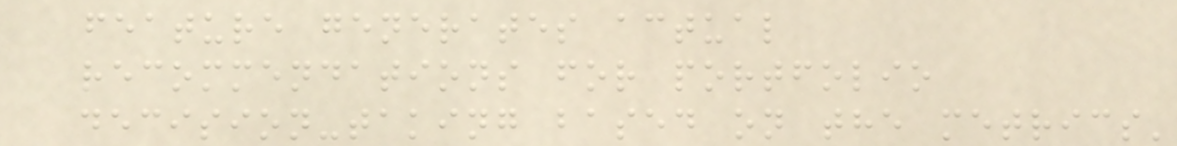feature generates actual
recommendations for portfolio
decision-taking based on the metrics'
